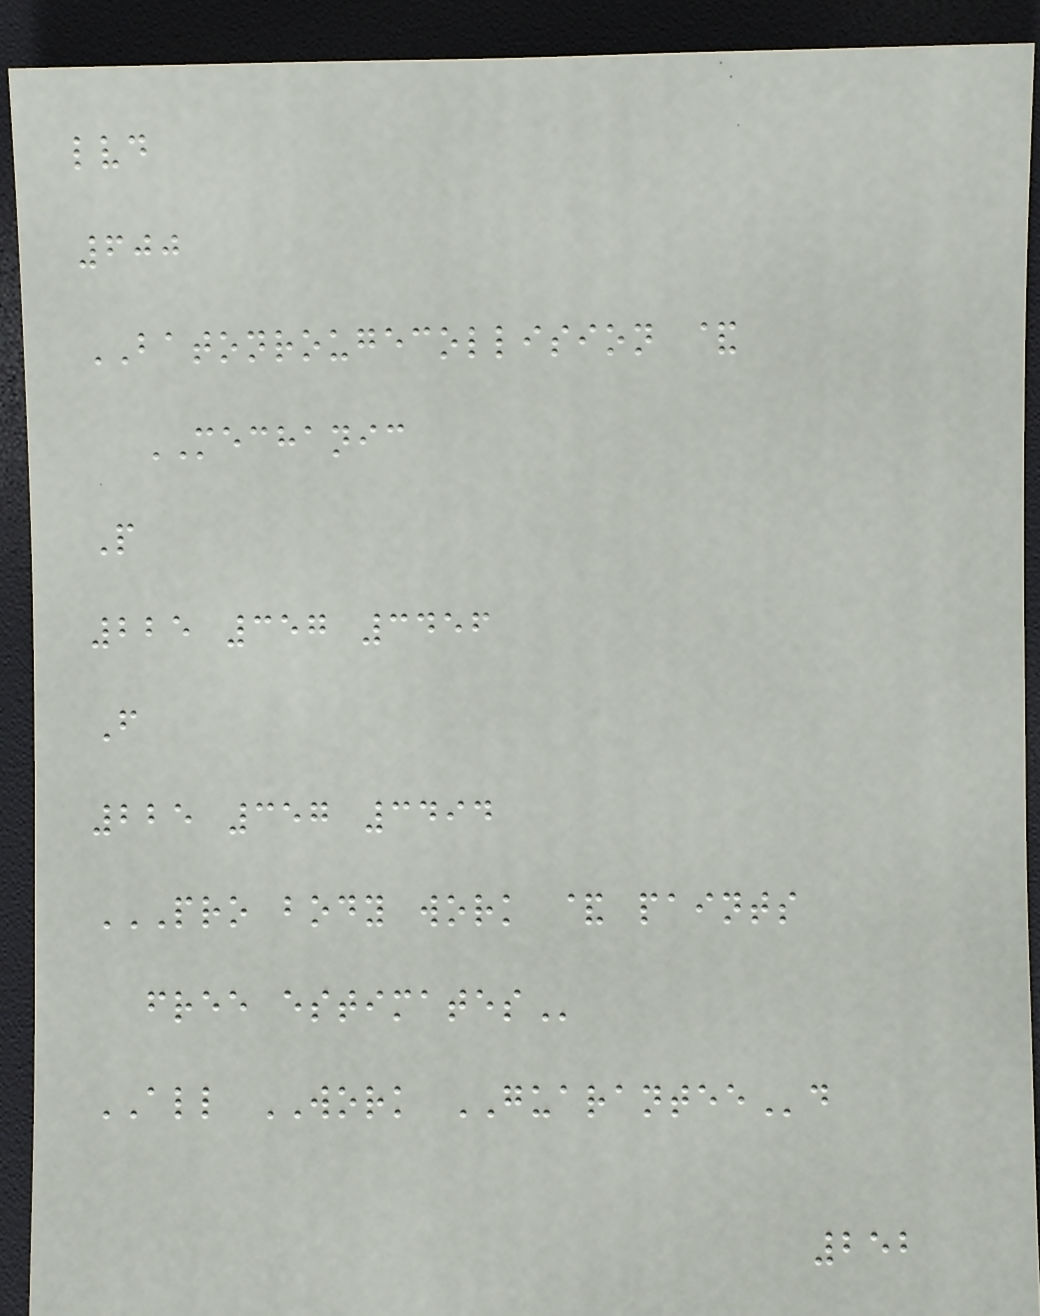lvd
600
BATONROUGECOLLISION &
MECHANIC
P
225 357 3456
F
225 357 3494
PRO BODY WORK & PAINTS
FREE ESTIMATES
ALL WORK GUARANTEEd
252
